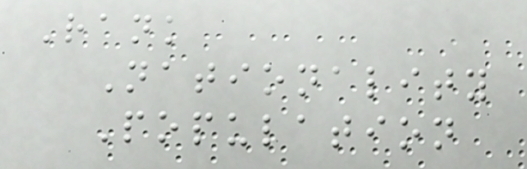Rank
Nationality
Population
